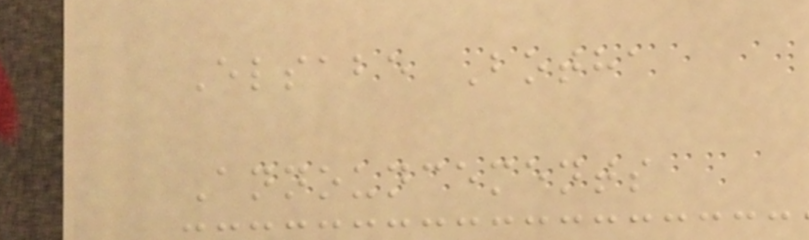Elsabe Botha
Announcements
